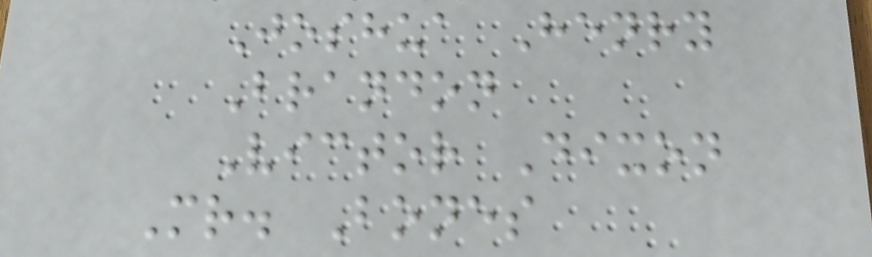Joshua Henry
Brandon
Victor Dixon
Mr. Bones
